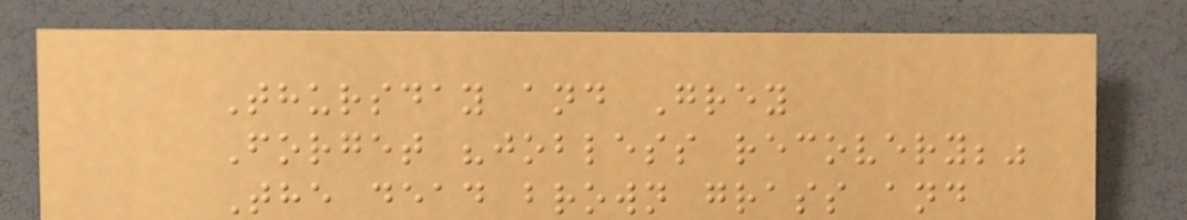Thursday and Grey
Forget "jobless recovery;"
The dead brown grass and
